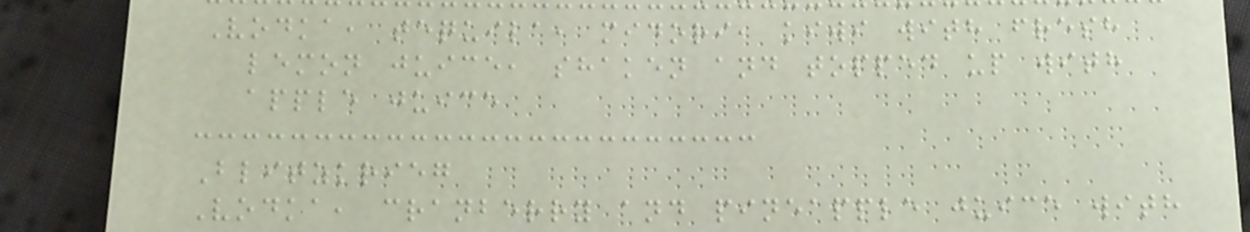Vodka, tequila, midori, kiwi with fresh
lemon juice, shaken and topped up with
apple juice
Blitzkrieg
Vodka, cranberry and pineapple juice with
